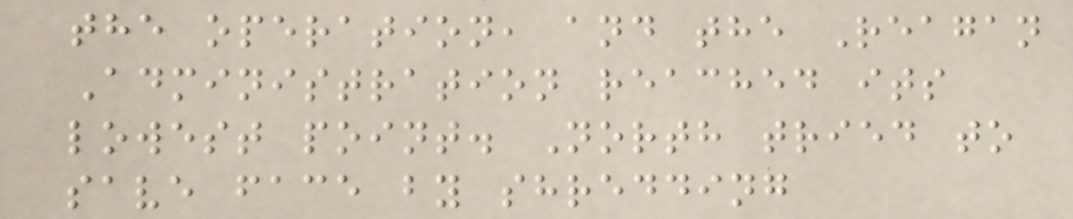the operation, and the Reagan
Administration reached its
lowest point. North tried to
save face by shredding
